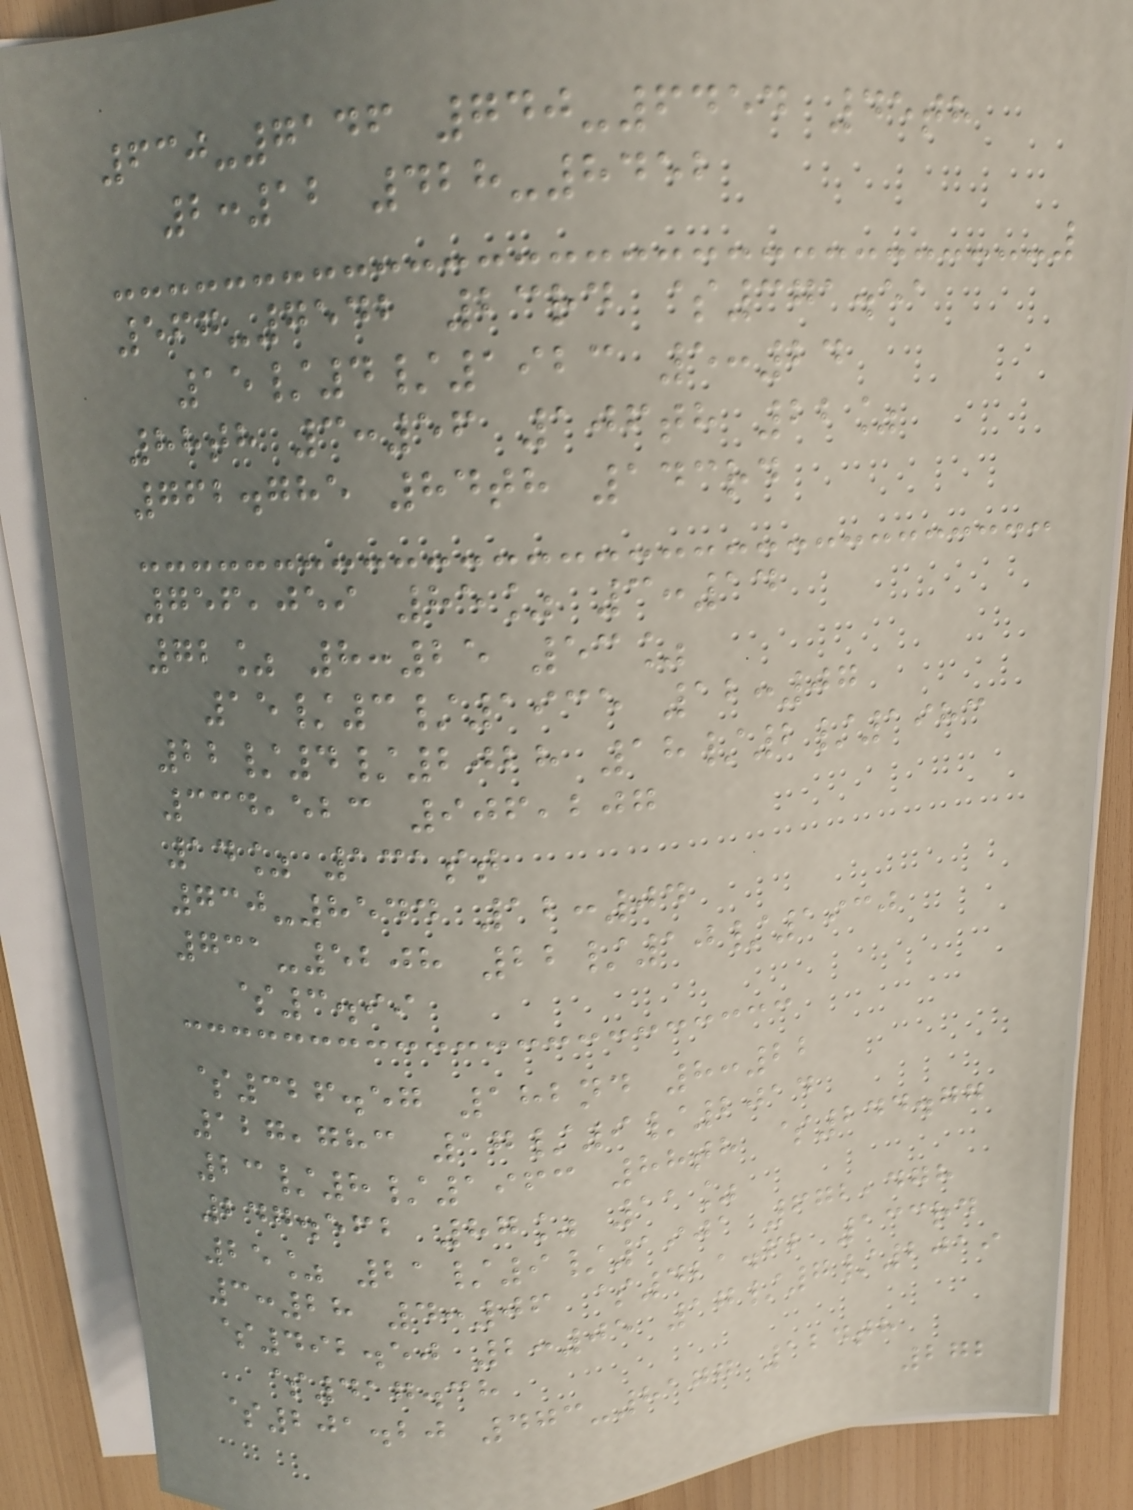630-7146 740-6454 45th
2:12 428-8452
567-7542 23rd $371.51
15/4/1923 5:24
88th 3:56 106th 22%
762.785 84th 143rd
756,059 85% 3:14
72% 8:25 53%
15/3/1935 12:07
22/4/2028 18/2/1983
334,523 906,207
14% 131st
730-8544 12:04
731-5208 22/10/1930
$3.99
$326.57 182nd 8:22
127,783 17/9/2014
23/8/1963 88th $244.77
247.562 87% 11%
25% 21/9/1901 672,478
3:28 4:06 $421.62 133rd
$492.50 2:05 17/7/2019
$417.38
$201.20 473-8177 124th
272
